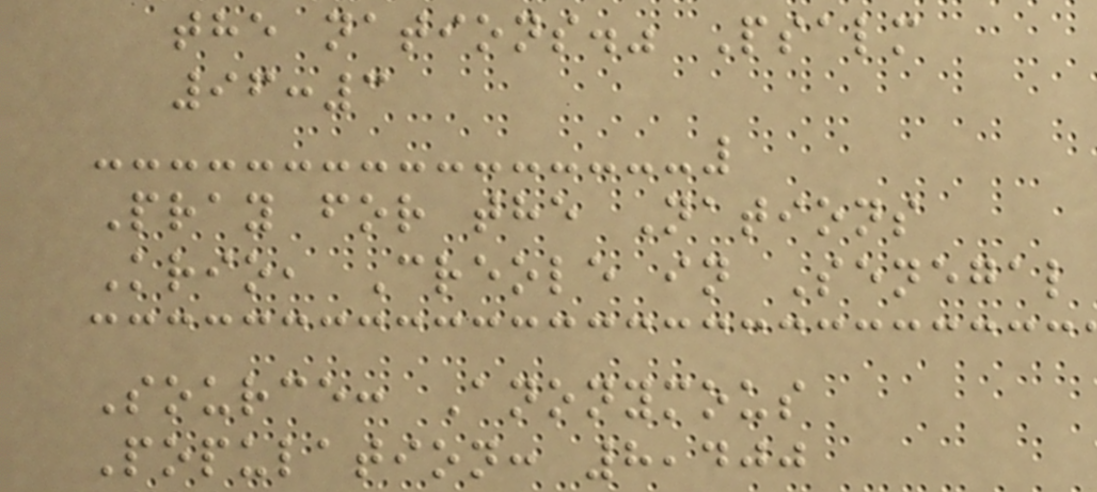the nations." Psalm
96:3
Pray for the Nations
Krio, Creole in Senegal
Source: Anonymous
Population: 8,400
